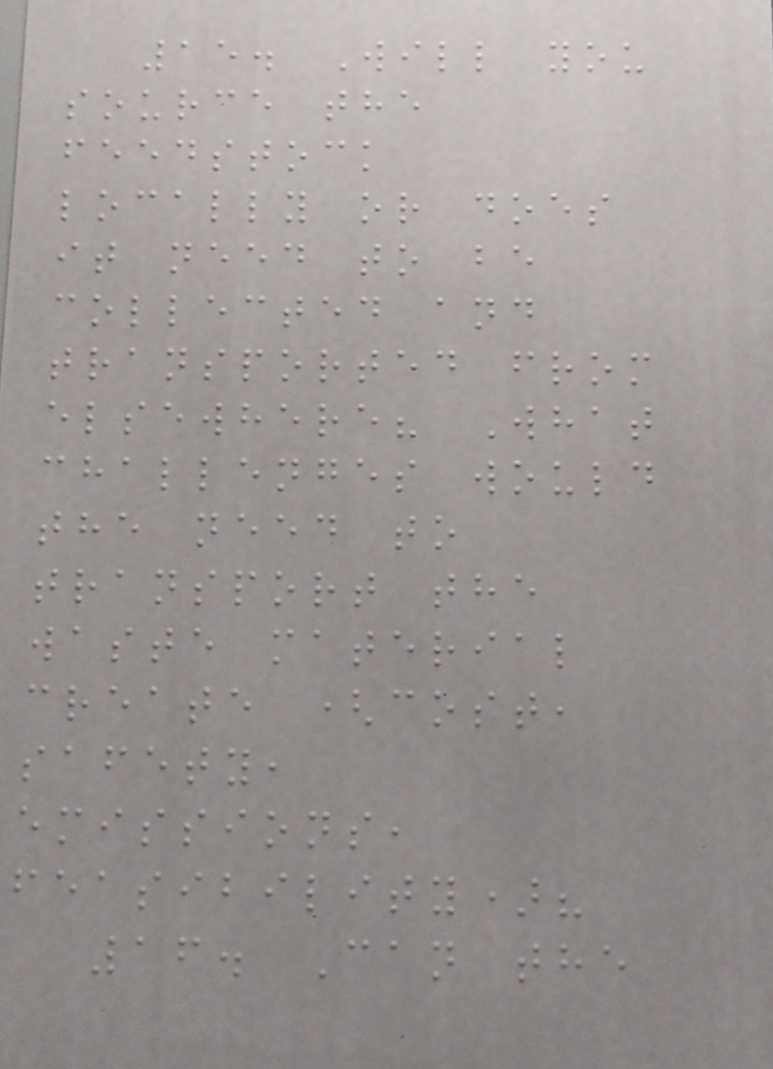15. Will you
source the
feedstock
locally or does
it need to be
collected and
transported from
elsewhere? What
challenges would
the need to
transport the
waste material
create (cost,
safety,
emissions,
feasibility)?
16. Can the
